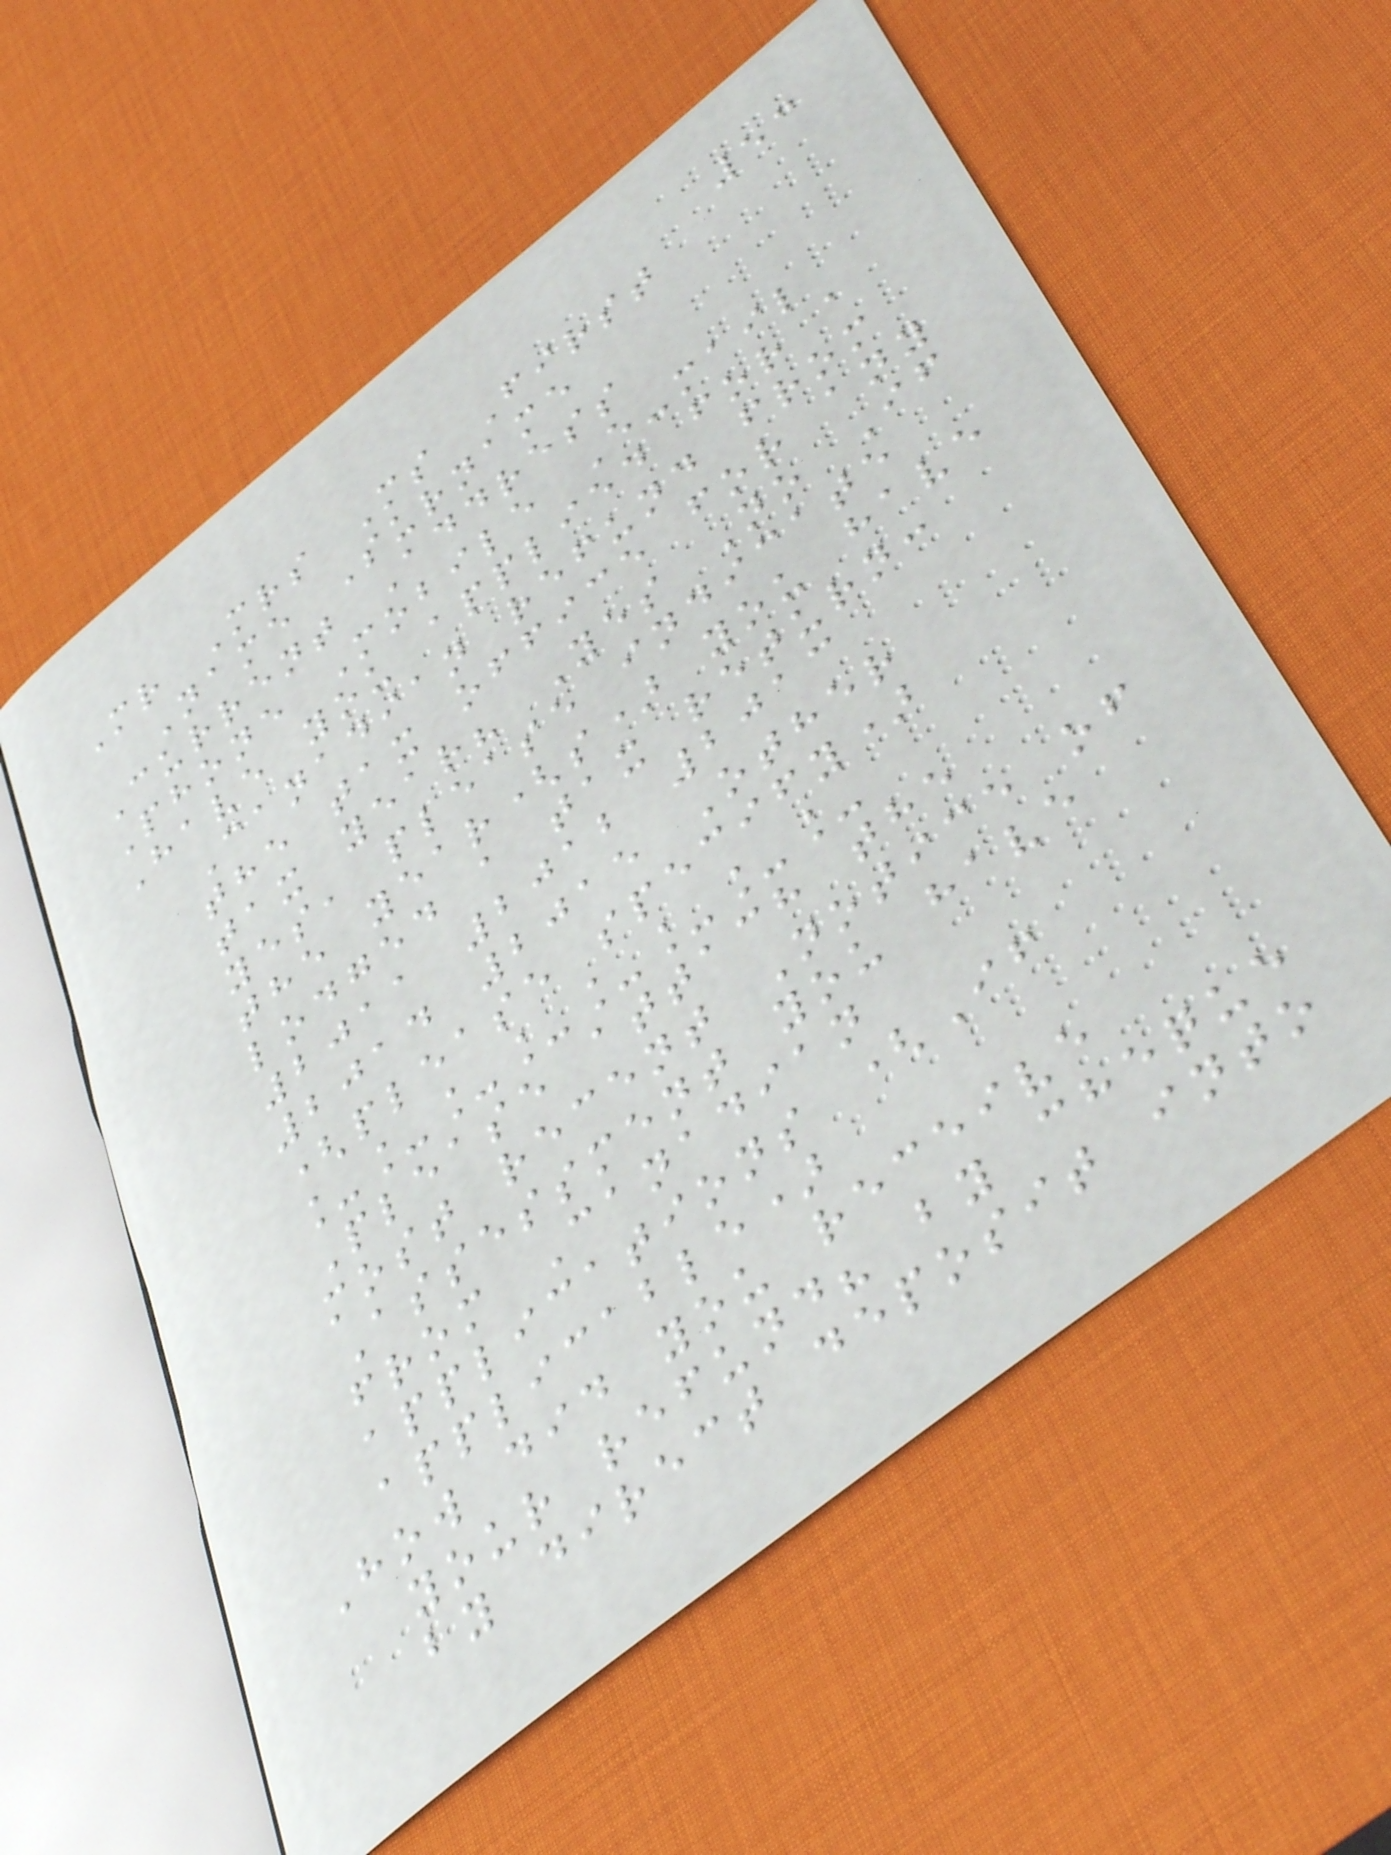53
Mr Mrs Ms First
Name Surname
Current Address
Phone Mobile E-mail
Have you applied for a
Canadian refund from
the tax office for any
tax year? Yes No If
yes, please indicate
the year(s) you have
lodged a tax return:
2011 2012 2013
2014 2015 Other
(please specify)
________
Please attach the
most recent Notice of
Assessment you have
from Canadian
applications (If
applicable)
How did you receive
your refund? by cheque
by direct deposit into
